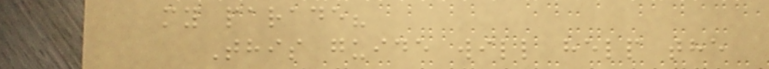my parade?
This guide will help the
